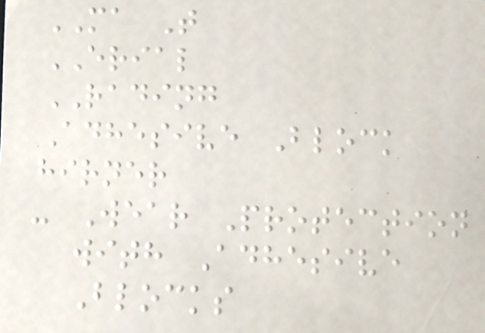MA T
ERIAL
RADING
Adhesive Block
hirner
- Wear Protection
with Adhesive
Blocks
